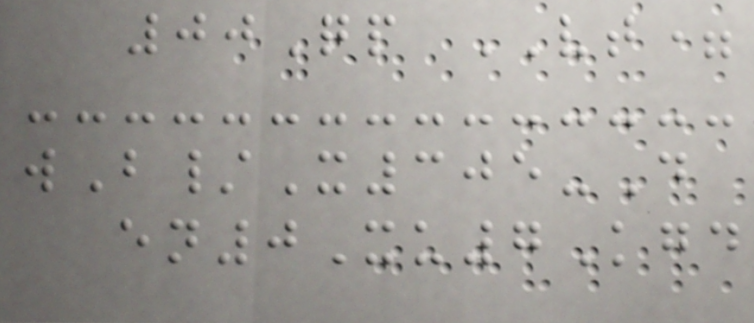00Qp VT=
wB/X305-D
en0Xu7Kgd
